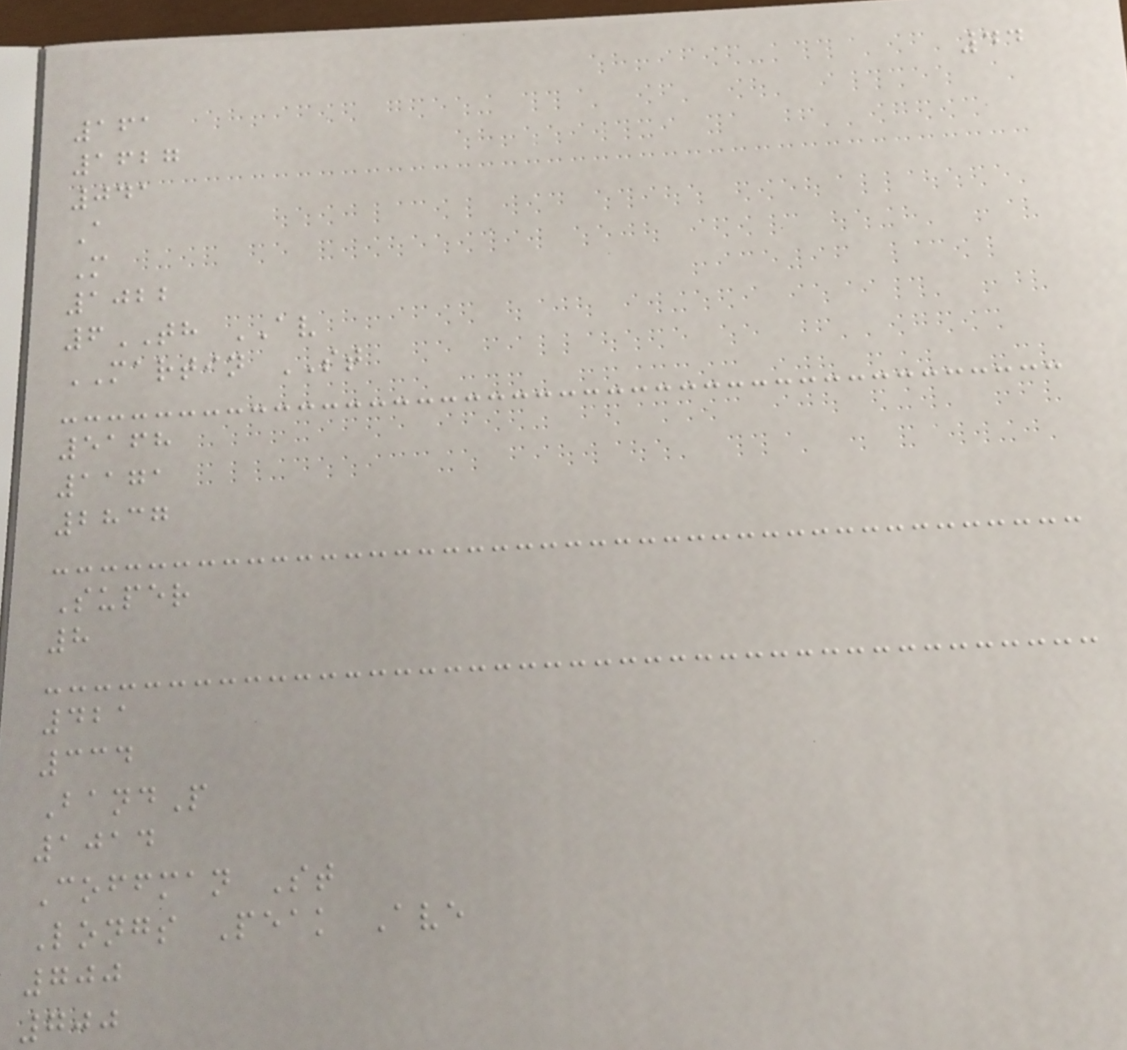44
161
1627
041
A
M
1022
6TH AV
MARTIN ST
5168
1171
2837
Super
8
421
334
BandP
1014
Coffman St
Longs Peak Ave
700
700
